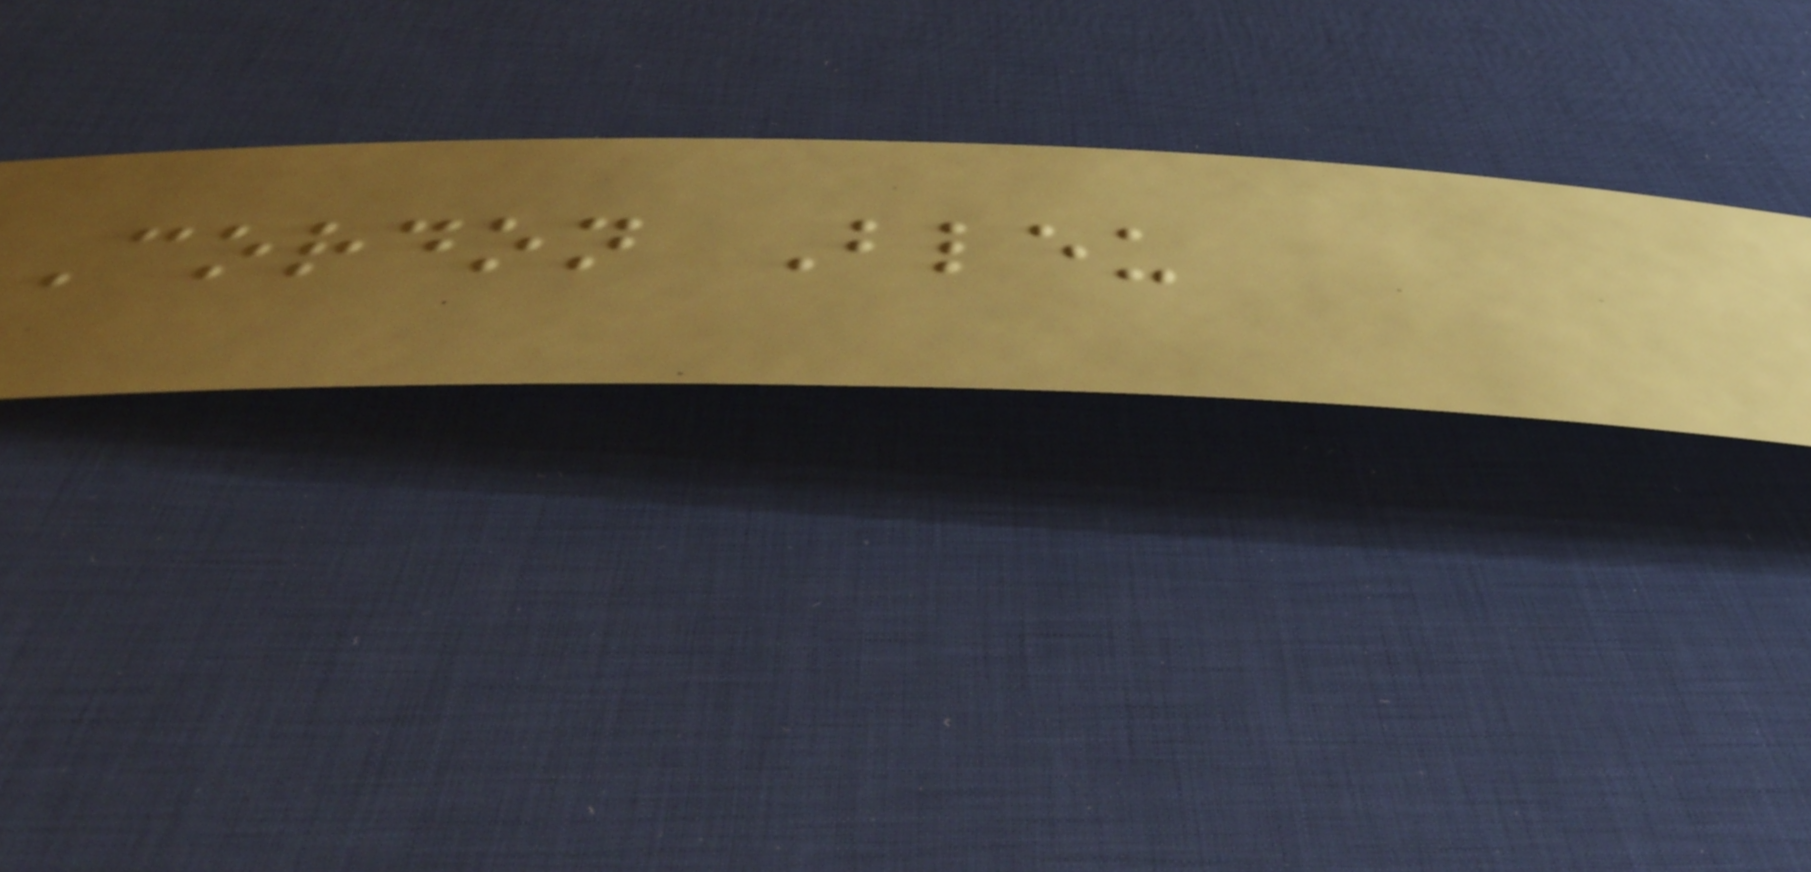Cordon Bleu
